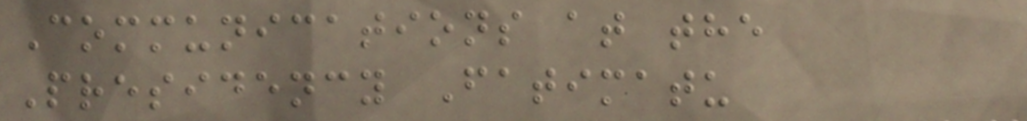Communications at the
Presidency Fatimatu
